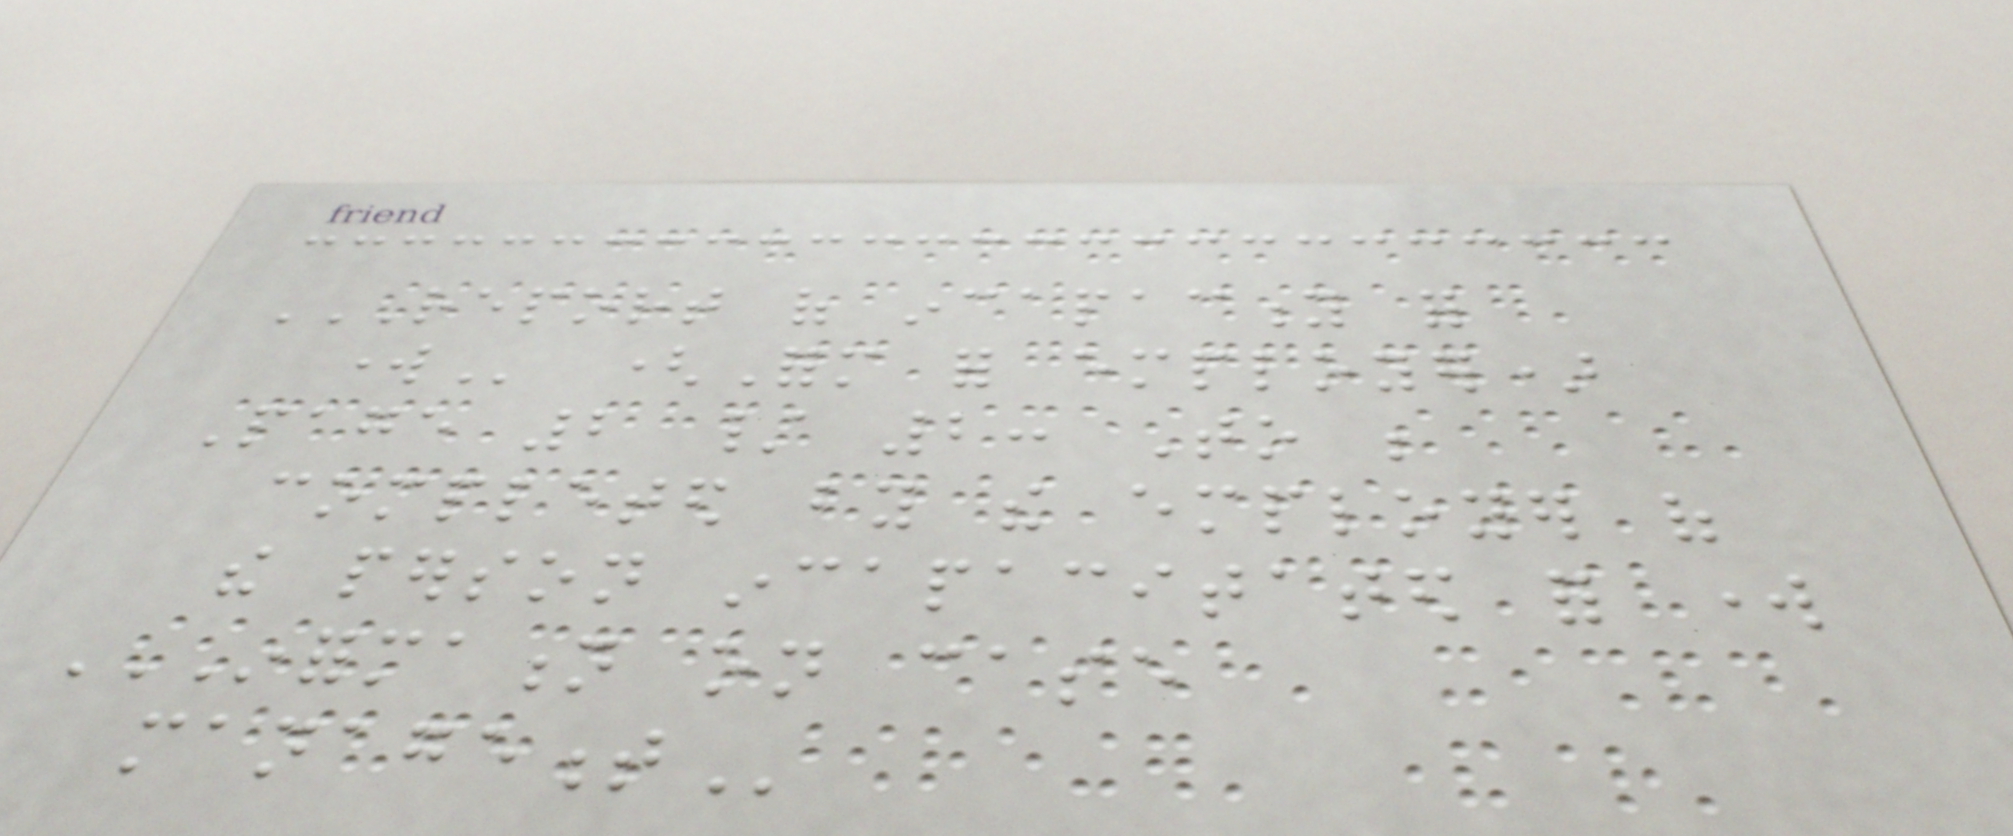REPORT OF INCAPACITY FOR
WORK (Form for employer)
Page 2 / 2: To be
completed by the employer of
the person incapacitated for work
INFORMATION ON CASE
MANAGEMENT
